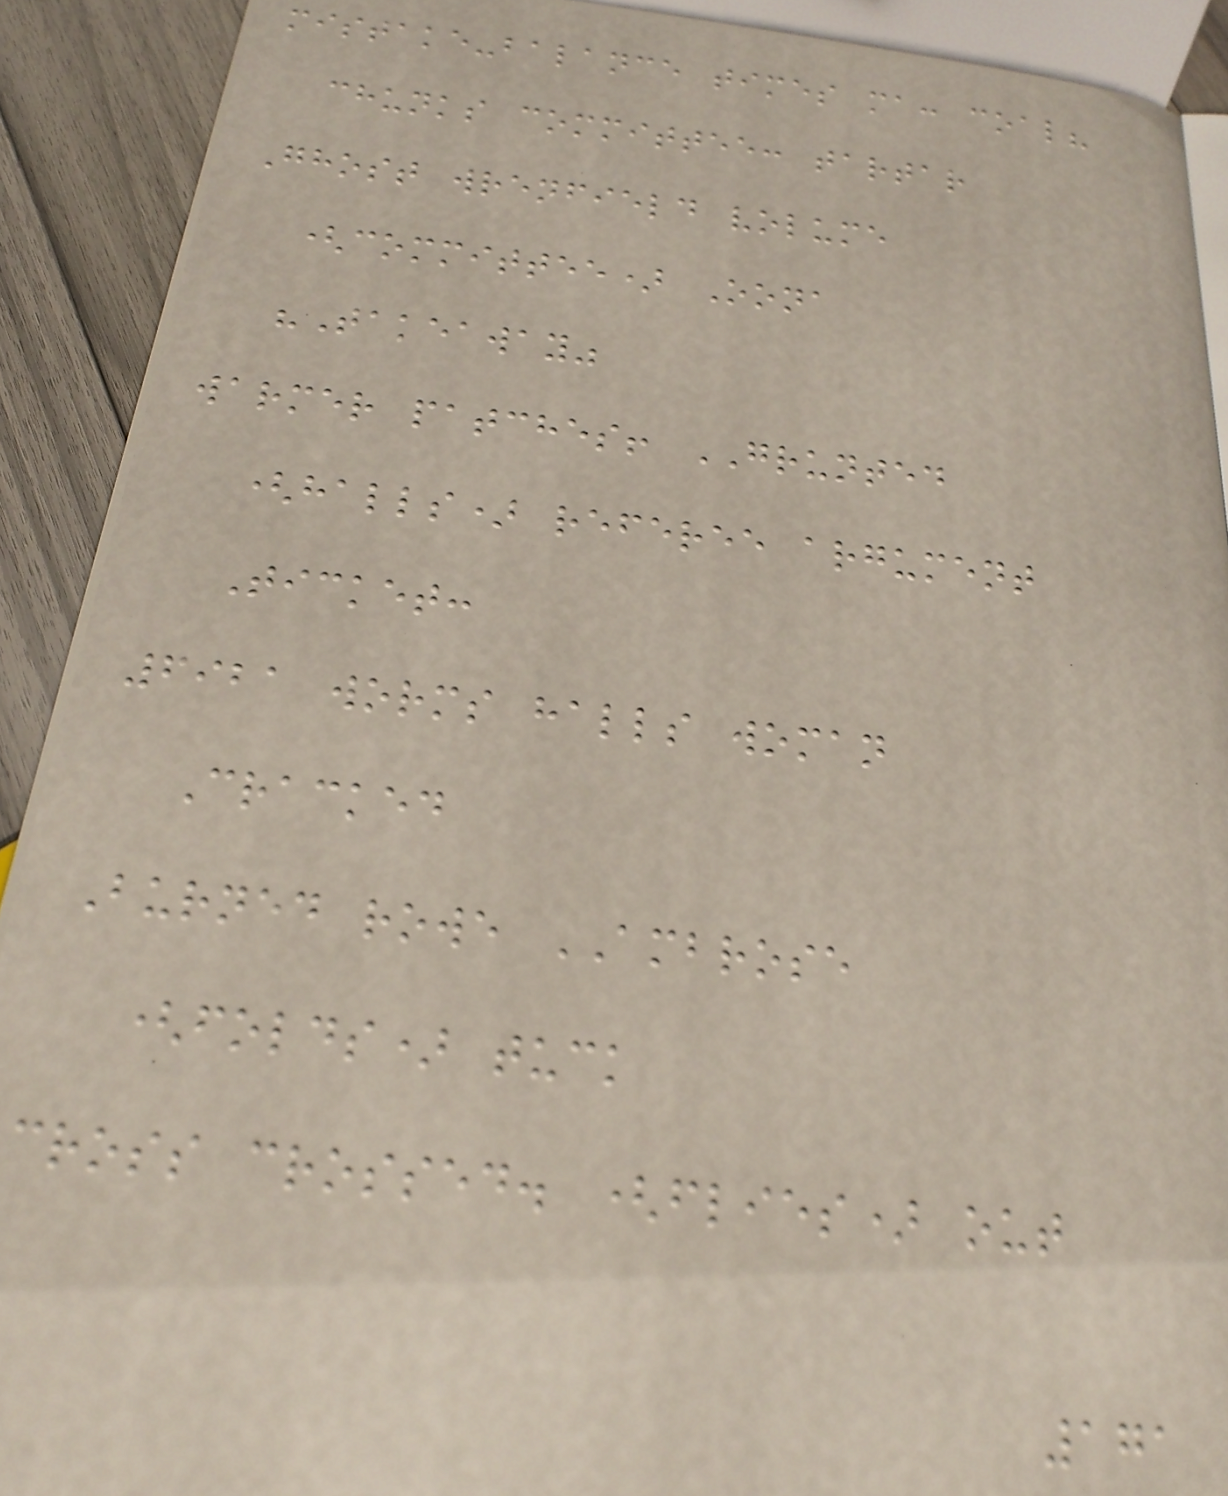mistake-balance times ma: coal?
chunks committee: tartar
Ghost wrenfield volume
(committee) Oona
"Takeaway"
warmer patches! GRUNTED
(halls) referee argument
Ticket:
6921 worms halls woman
Cracked
Burned rowe AMBROSE
(folds) tuck
cross crossed. (flies) out
171
